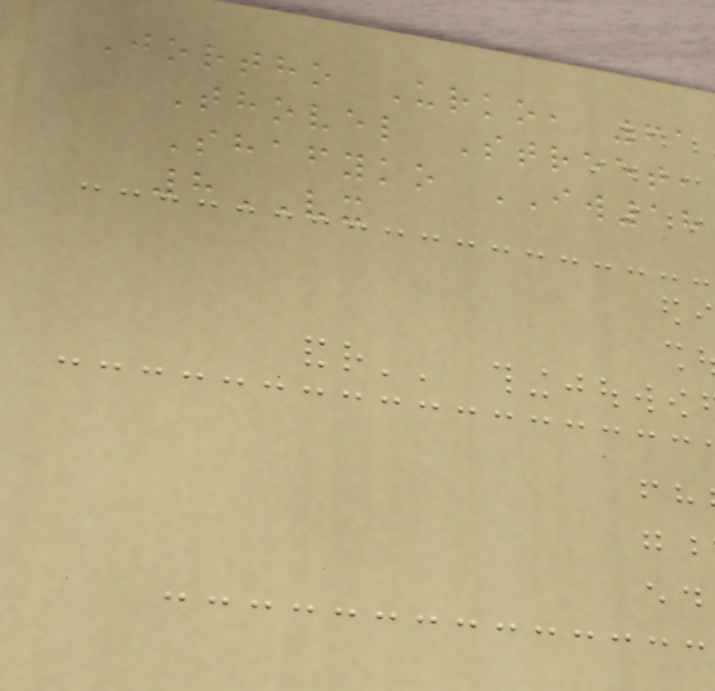Jortho Urko, 61
Thovel Street,
Shafyko IW18
8VX
